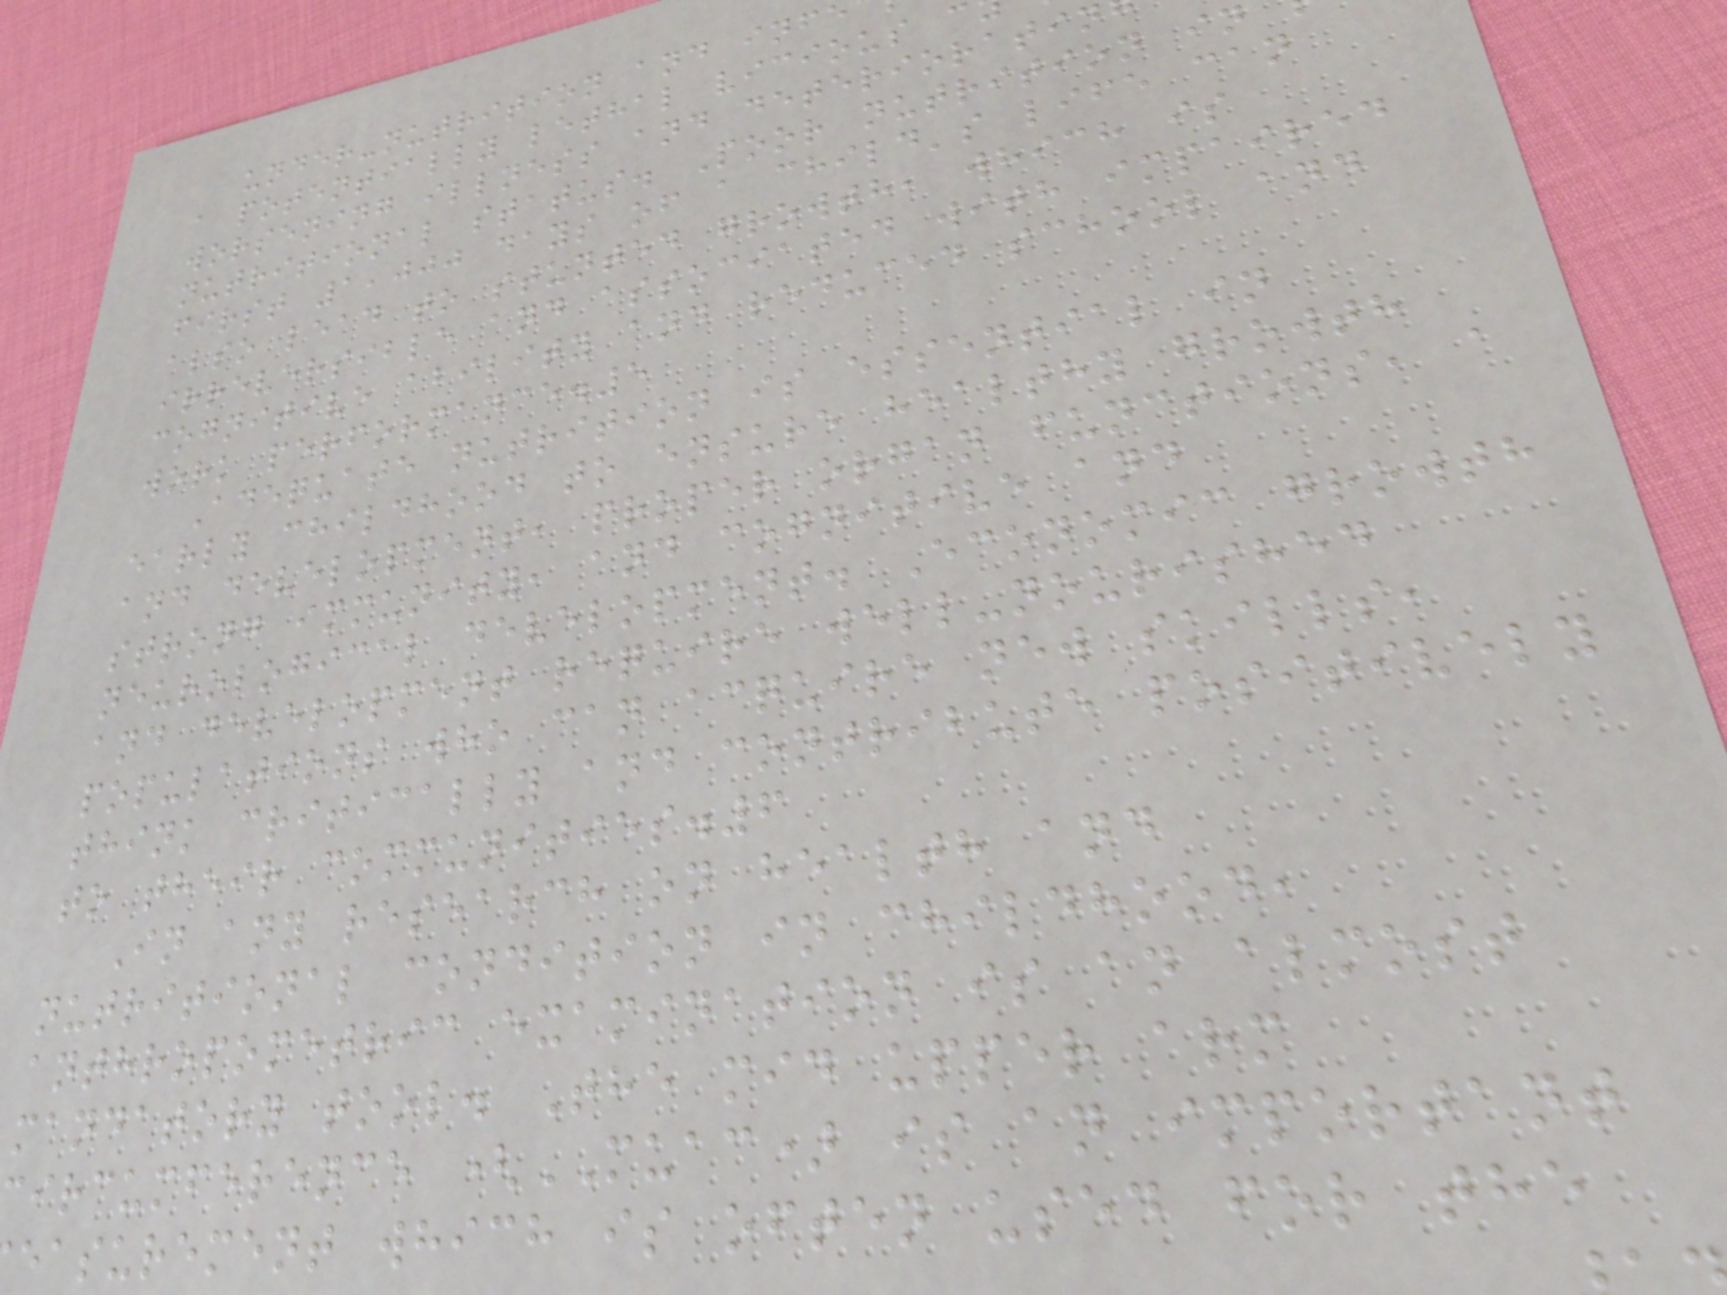under-nutrition and infe
a potentially lethal vicious c
worsening illness and deterioratin
nutritional status. Poor nutrition in
first 1,000 days of a child's life can
also lead to stunted growth, which is
irreversible and associated with impaired
cognitive ability and reduced school and
work performance.5
Adequate nutrition is essential in
early childhood to ensure healthy growth
and development, proper organ functions, a
strong immunity, and cognitive and
neurological development. Economic growth
and development require well-nourished
populations who can acquire new skills,
think critically and contribute positively
to their communities.6
In any research on health and
nutritional condition in childhood,
anthropometric examination is an almost
mandatory tool. The mid upper arm
ircumference (MUAC) is an important
easurement which is often used for the
